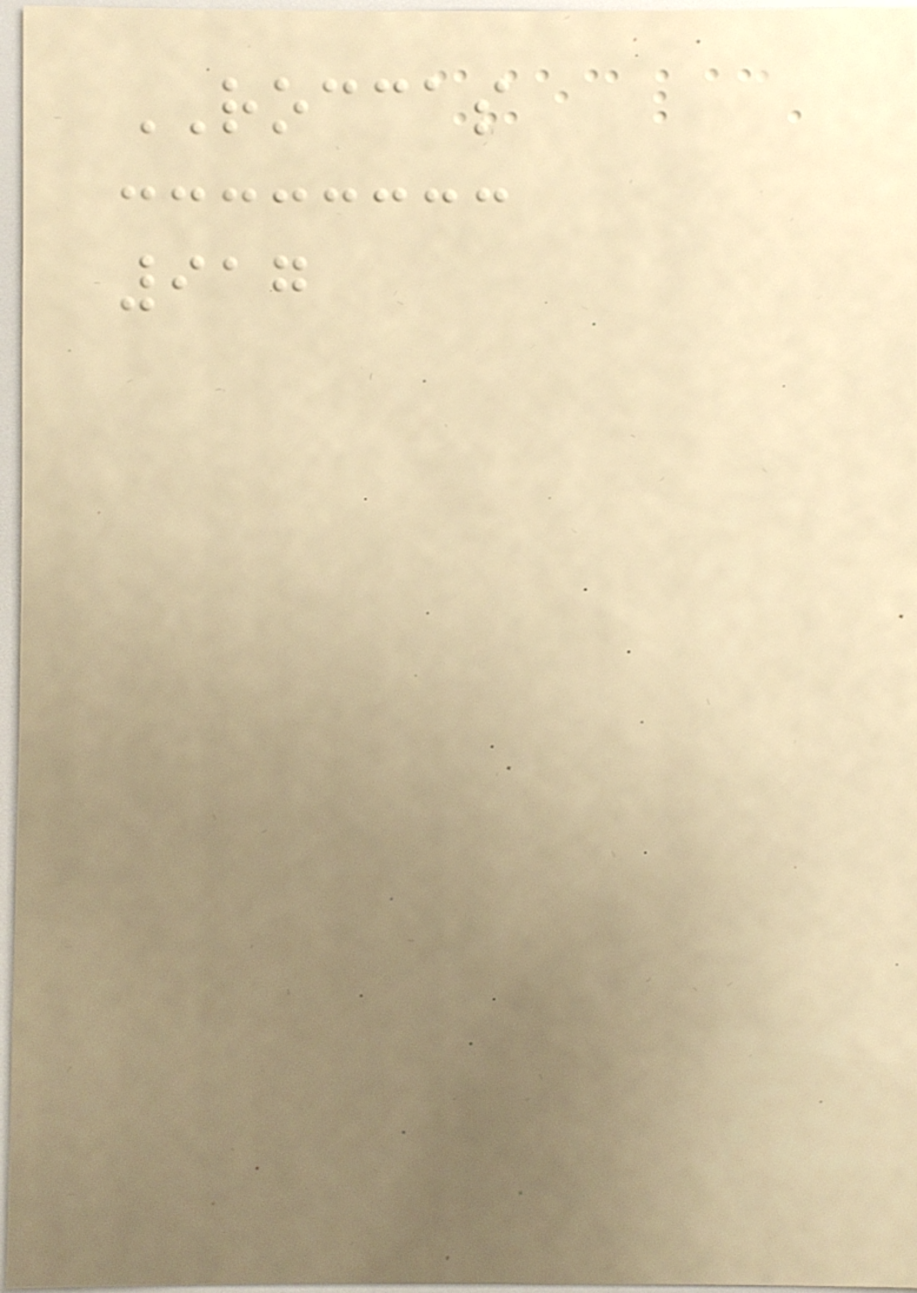ROCCAS
917
